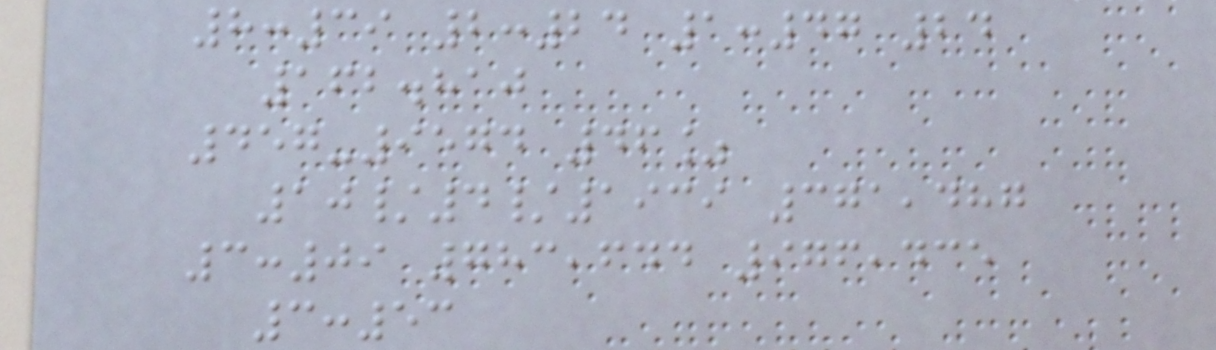8:39 2:24 1:47 24
162.810
457-9574 46%
10/4/1939 371,487
3:09 783,644 976,435
3:53
